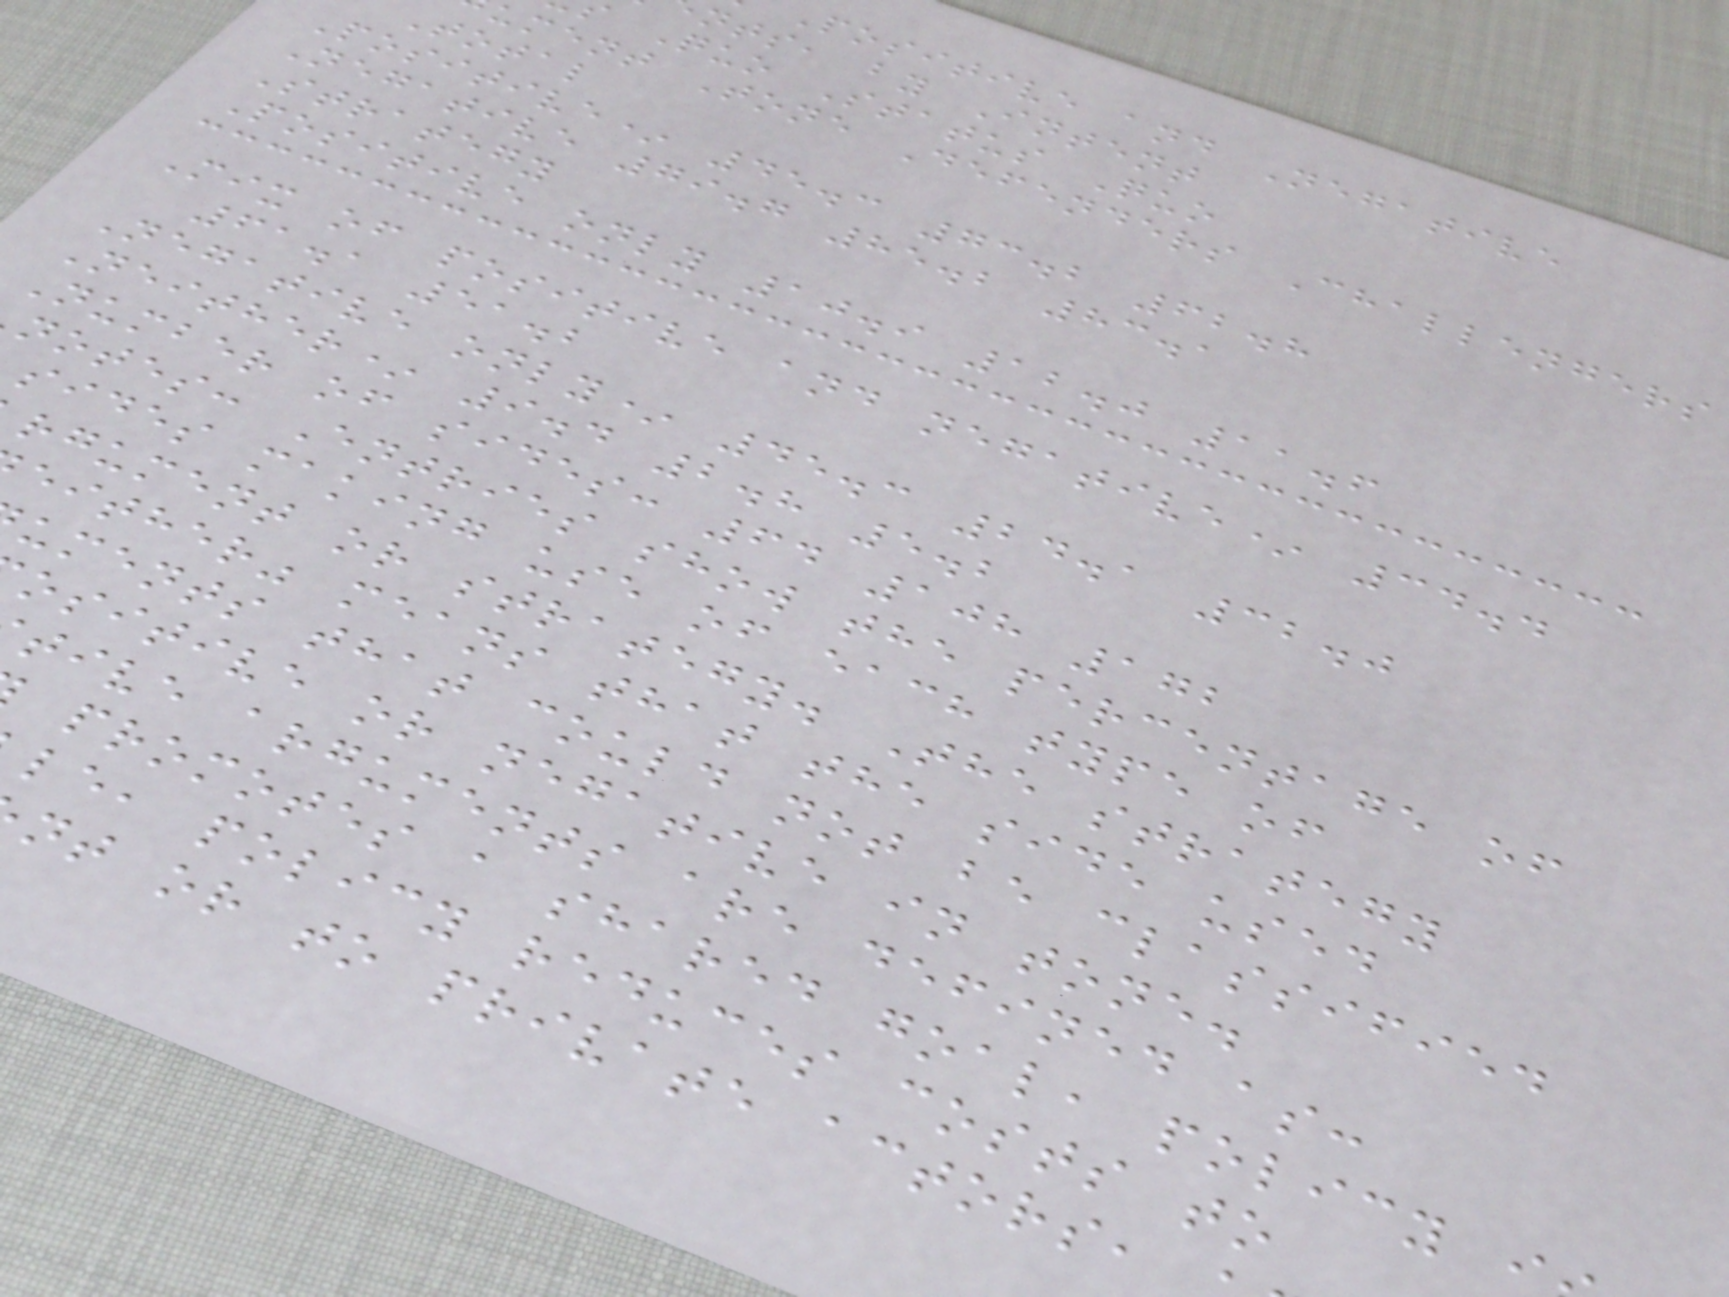Positive and Negative
nts, by Intent
Quo Status Quo
ument Tone Defenders Challengers
Total
Positive* 45.3 73.2 62.8
Negative 79.7 85.2 83.1
Strategy
Positive only 10.9 12.0 11.6
Mix of positive and negative* 34.4
61.1 51.2
Negative only* 45.3 24.1 32.0
Neither* 9.4 2.8 5.2
Number of sides: 64 108 172
notes: Entries show the percentage of
sides making use of each type of
rgument or strategy. The strategy
either" means that the side used
uments that could not be classified
ositive or negative in tone.
tive arguments are defined as:
promotes a shared goal, policy i
le, policy reduces costs to
nt or to private actors,
